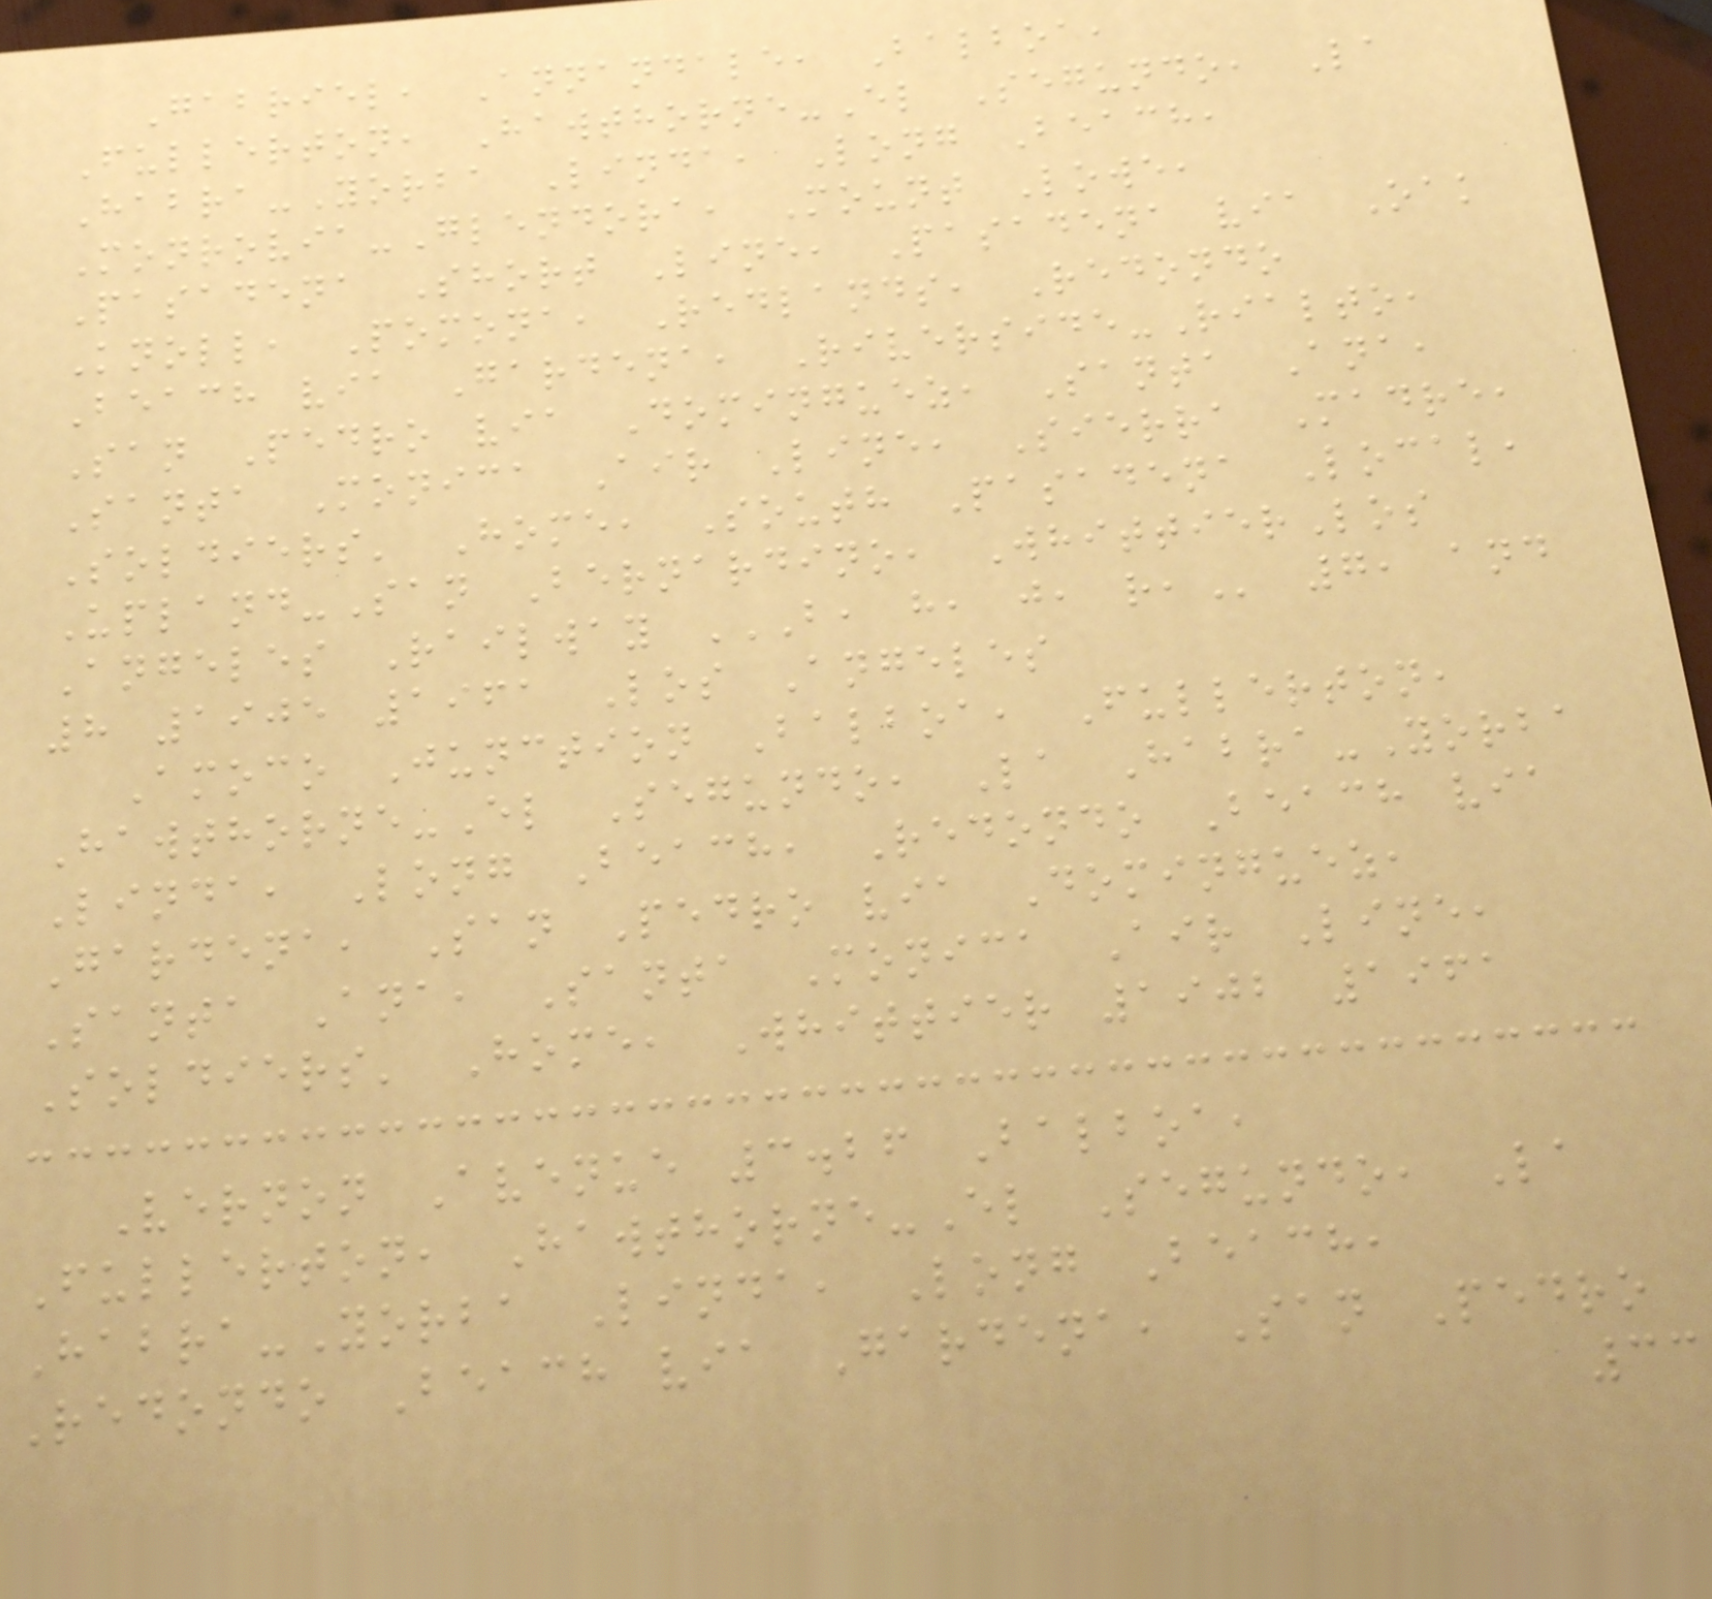Gabriel, Annandale, Balboa,
Fullerton, Hawthorne-El Segundo, La
Habra-Yorba Linda, Long Beach,
Monrovia-Glendora, Mount Lowe,
Pasadena Short Line, Pasadena via Oak
Knoll, Pomona, Redlands, Redondo
Beach via Gardena, Riverside-Rialto,
San Pedro via Dominguez, Santa Ana,
Santa Monica Air Line, Sierra Madre,
Soldiers' Home, South Pasadena Local,
Upland-San Bernardino, WhittierLos
Angeles Railway B, H, J, R, 7, and
8 1905 1961 Los Angeles
Amoco Junction Balboa, Fullerton,
Hawthorne-El Segundo, La Habra-Yorba
Linda, Long Beach, Redondo Beach via
Gardena, San Pedro via Dominguez,
Santa Ana, Santa Monica Air Line,
Soldiers' Home, Whittier 1902 1961
Vernon Avenue 3.26 Balboa,
Fullerton, Hawthorne-El Segundo, La
Habra-Yorba Linda, Long Beach,
Redondo Beach via Gardena, San Pedro
33
